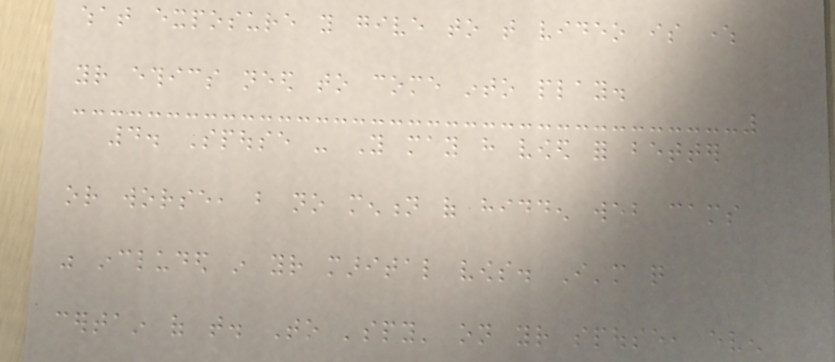what exposure you give to that video is where
your ethics need to come into play.
4. Spouse - You may have vowed for better
or worse, but no mention of hidden web cams
was included in your marital vows. I'm quite
certain of that. To 'spy' on your spouse, even
